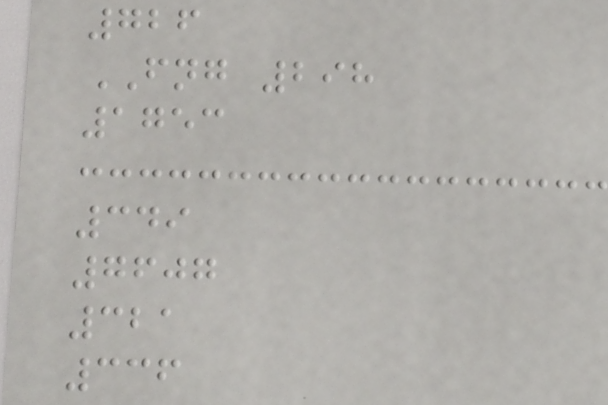726
FNG 298
1753
349
7607
321
336
